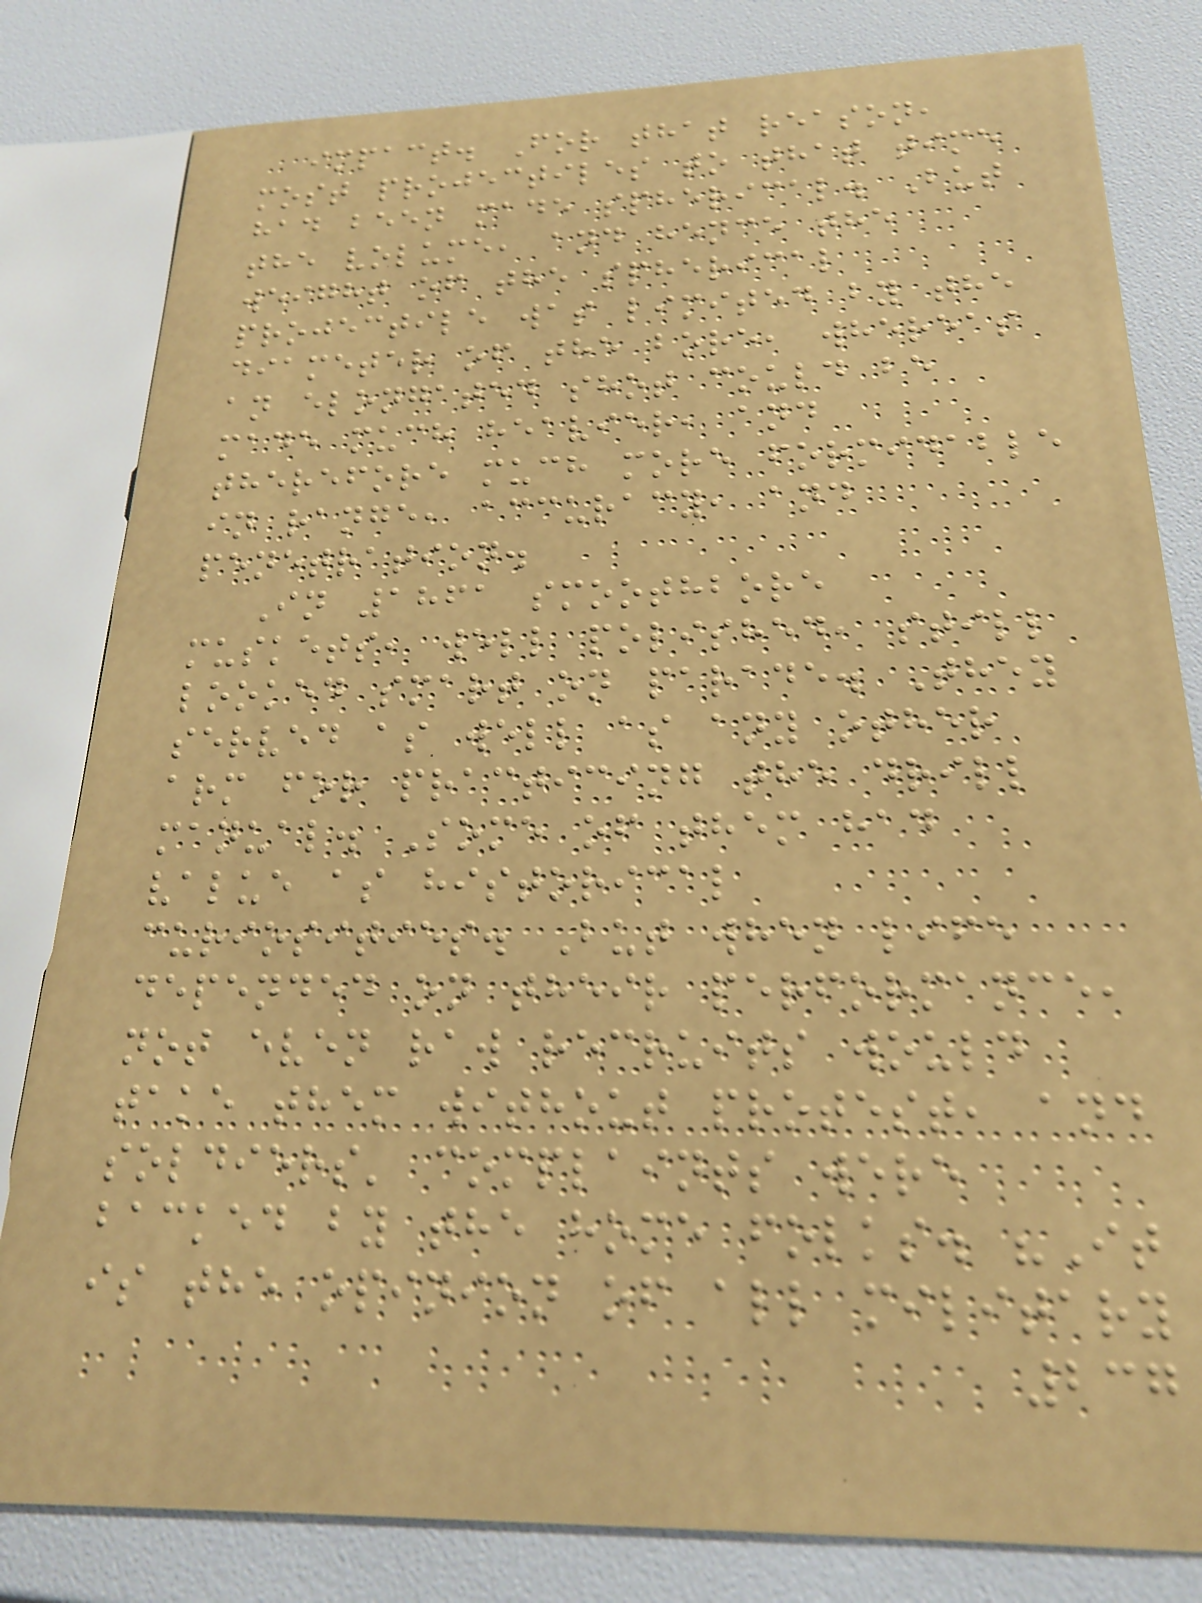impact. For that reason,
most projectiles to that time
had been made spherical. But
the volume, and hence the
weight of the spherical
projectile was limited by the
diameter of the bore, whereas
an elongated shot could be
made much heavier, and
therefore much more formidable
in range, accuracy, and
penetration.
In 1861 smoothbore
muskets, well polished, still
looked smart on parade. They
served as well as any other
arm for practicing the drill
manual. Some of them had
value as historical
curiosities. But when life
depended on their performance,
not even raw recruits would
take them without protest, and
soldiers' complaints were
backed by the home folks. "It
is the opinion of all military
237
